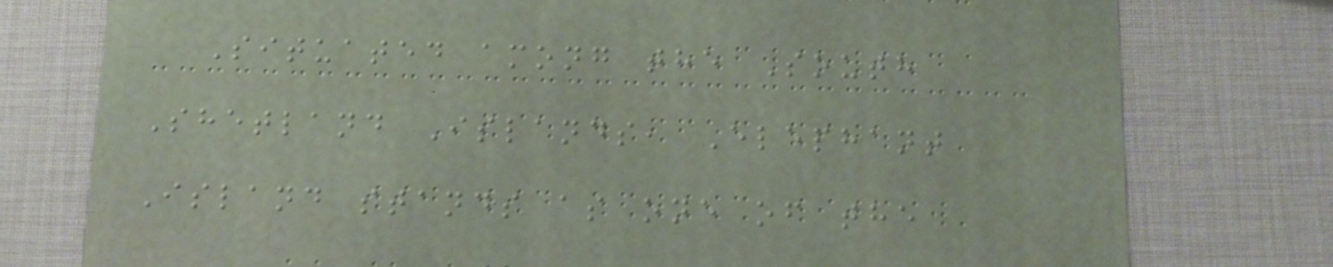Situated among the South
Shetland Islands, Elephant
Island stands as one of the
